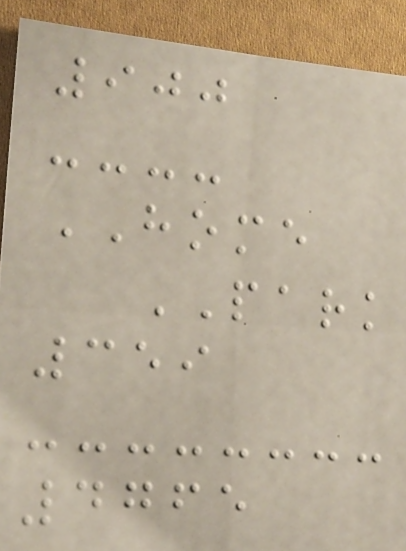900
HOME
PARK
359
4765
